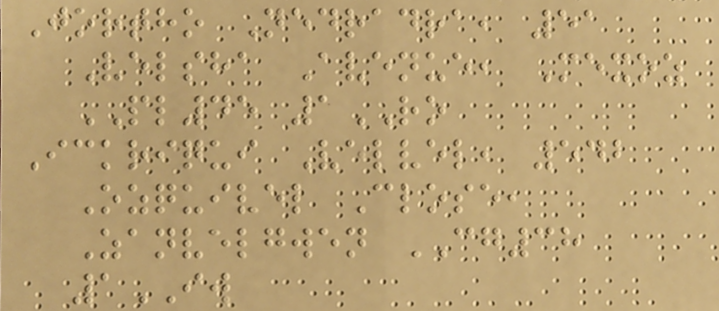Jortho Nedradra, 51
Velsha Avenue, Mexoz
PL45 1RO
Ickriqui Velvel, 542
Ozquivel Close,
Zanvelgwen CG38
1IW
